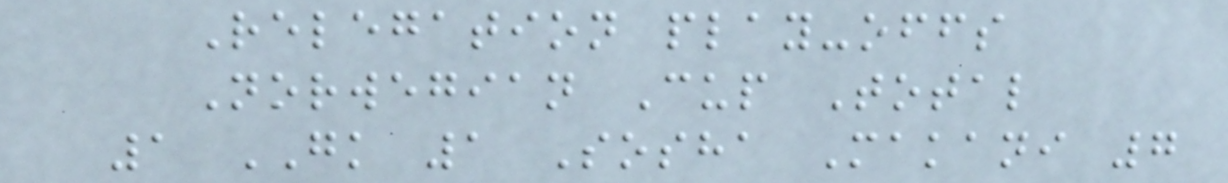Relegation play-offs
Norwegian Cup Total
1 GK 1 Sosha Makani 7
